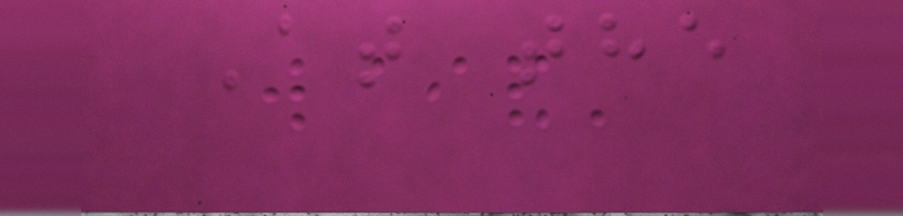At the
